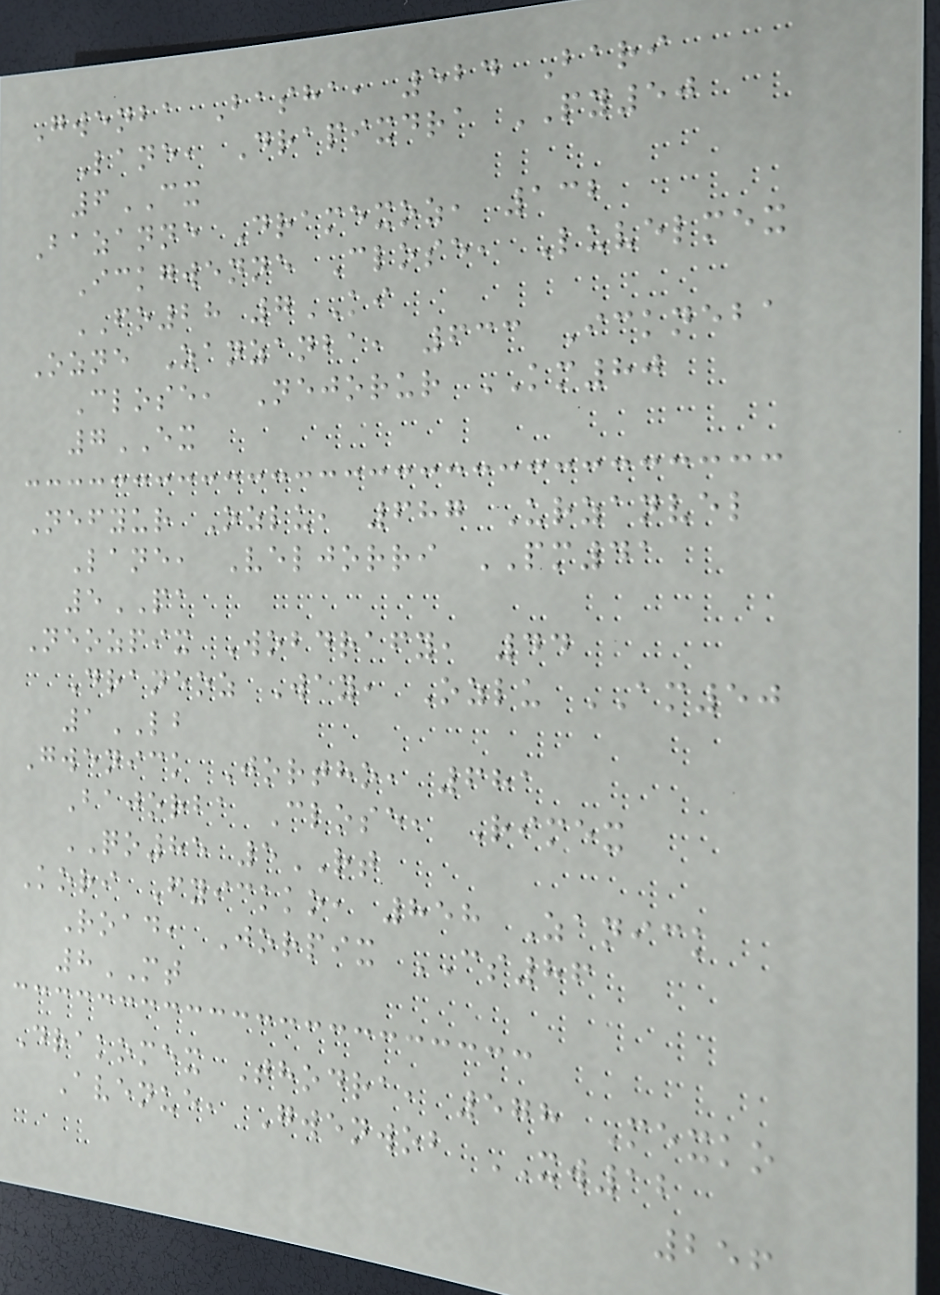Gwenba Basha, 524 Bari
Lane, Drapixdra PY50
6CX
Bazanne Dramexoz, 132
Ickgwenne Close, Luvelmex
FO28 7KI
Ozne Zanzanba, 633 Ickneba
Close, Nejorur KM80
7EX
Nefyur Ozlu, 687 Urzanvel
Lane, Veljorri PM41
5PA
Neozpix Wobdrafy, 44
Draneoz Way, Ozlu AM50
1LB
Gwenick Jortho, 681
Bajorba Close, Rimex
QO85 5RT
Kori Fyickko, 858 Zanick
Road, Jorpix CS86
8MT
Drakomex Thodra, 578 Mexko
Avenue, Gwenwob XW12
256
